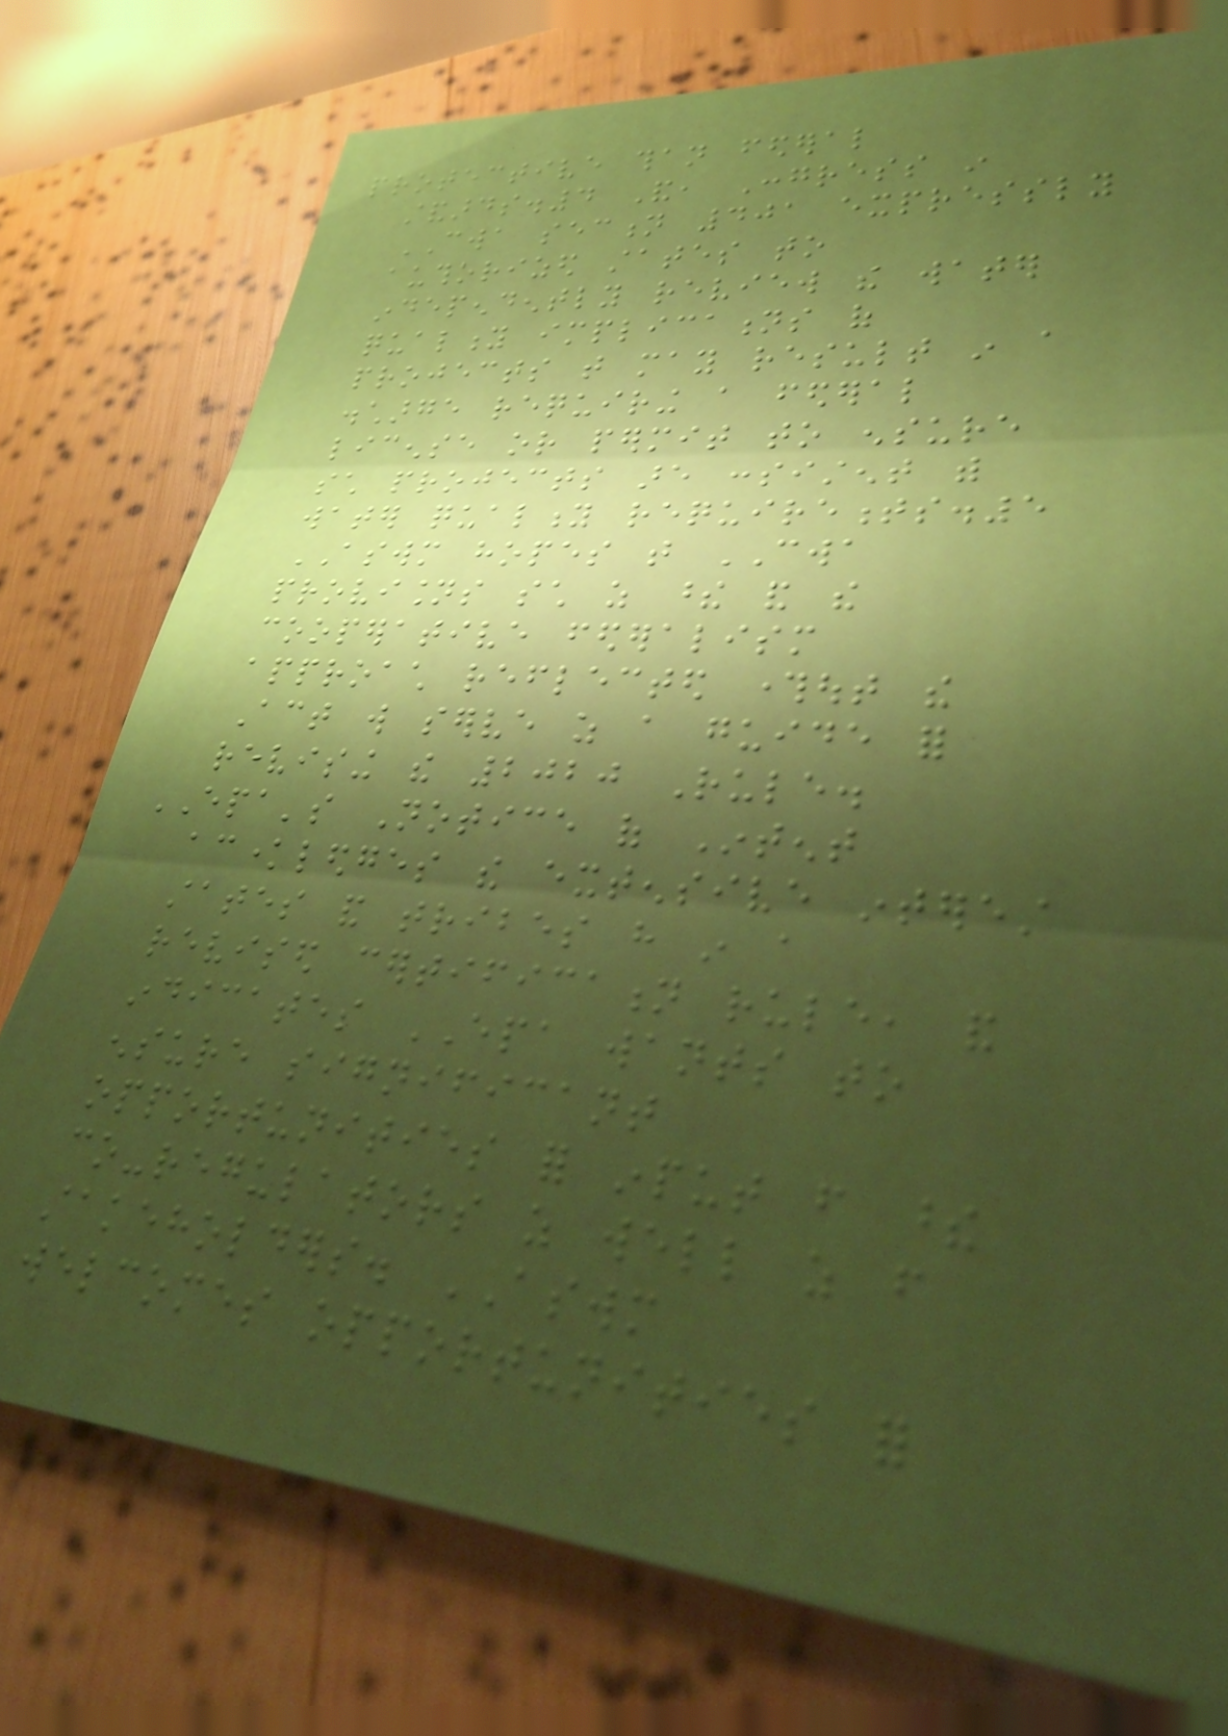protective than federal
standards.4 And, Congress in
CWA section 401 expressly
authorized states to
independently review the water
quality implications of
projects that may result in a
discharge requiring a federal
license or permit to ensure
such projects are consistent with
water quality requirements.5
ASWM hopes that CWA
provisions such as these and the
cooperative federalism
approach reflected throughout the
Act will serve as a guide for
revising the 2020 Rule.
EPA's Notice of Intent
acknowledges the extensive interest
states and tribes have in a
revised certification rule, and
indicates EPA wants to
ensure significant
opportunities for input from these
co-regulators as well as from
stakeholders. ASWM
welcomes opportunities for
